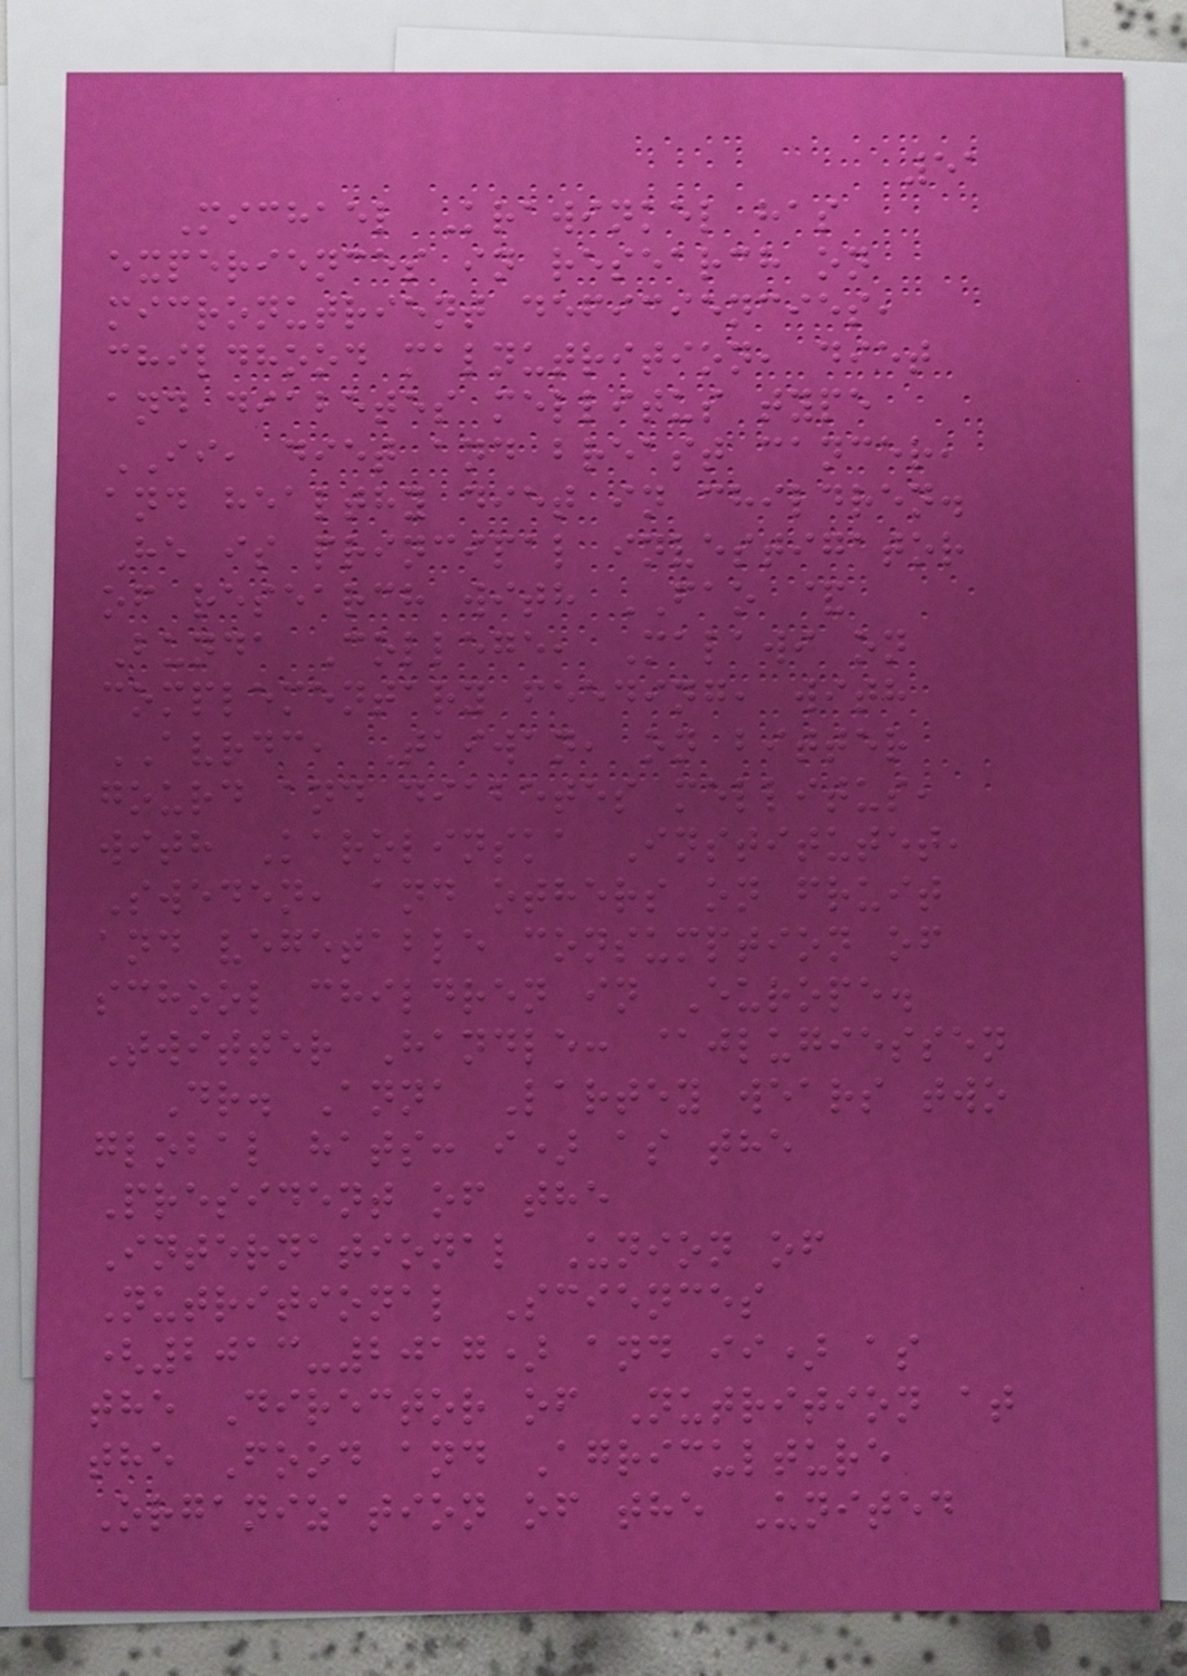51
Michael Krawinkel has
experiences in research on
micronutrient deficiencies,
childhood malnutrition, diet
and diabetes mellitus type
II, diet and breast cancer,
and healthy diet in children.
He is principal investigator
of research with FAO &
Bunda College, Malawi on
complementary feeding, with
AVRDC, Taiwan, on bitter
gourd and diabetes mellitus,
with Karolinska Institutet,
Sweden, and others on fruit
and vegetable consumption of
school children in Europe.
Twitter Handle: @jlugiessen
Dr. Anna Lartey wears two
global hats: i) as the
President of the
International Union of
Nutritional Sciences
(2013-2017) and ii) as
the Director of Nutrition at
the Food and Agriculture
Organization of the United
